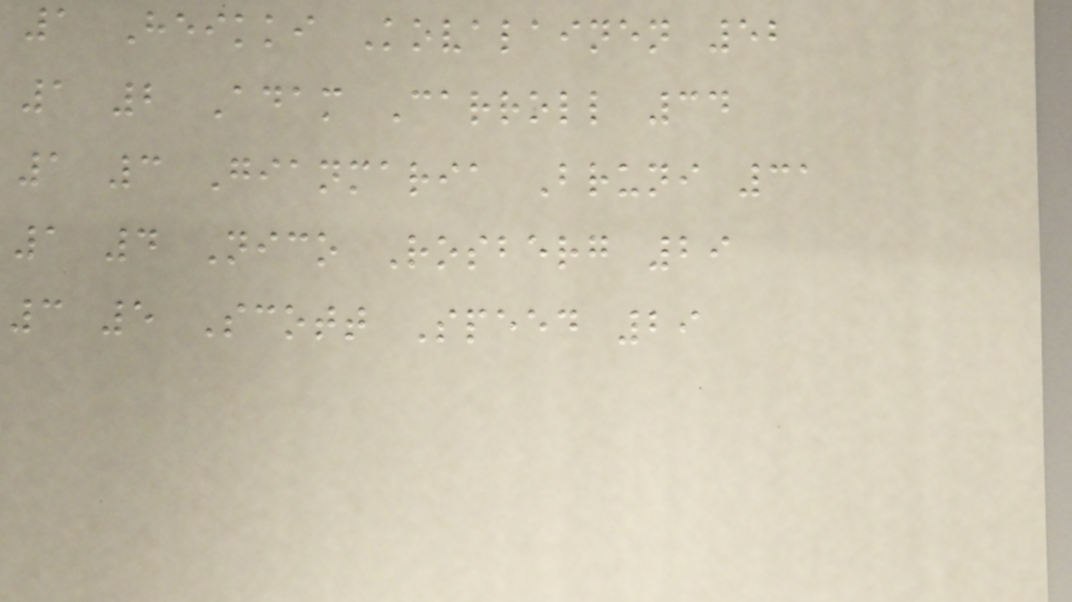1 Heikki Kovalainen 52
1 2 Adam Carroll 34
1 3 Gianmaria Bruni 31
1 4 Nico Rosberg 29
3 5 Scott Speed 29
